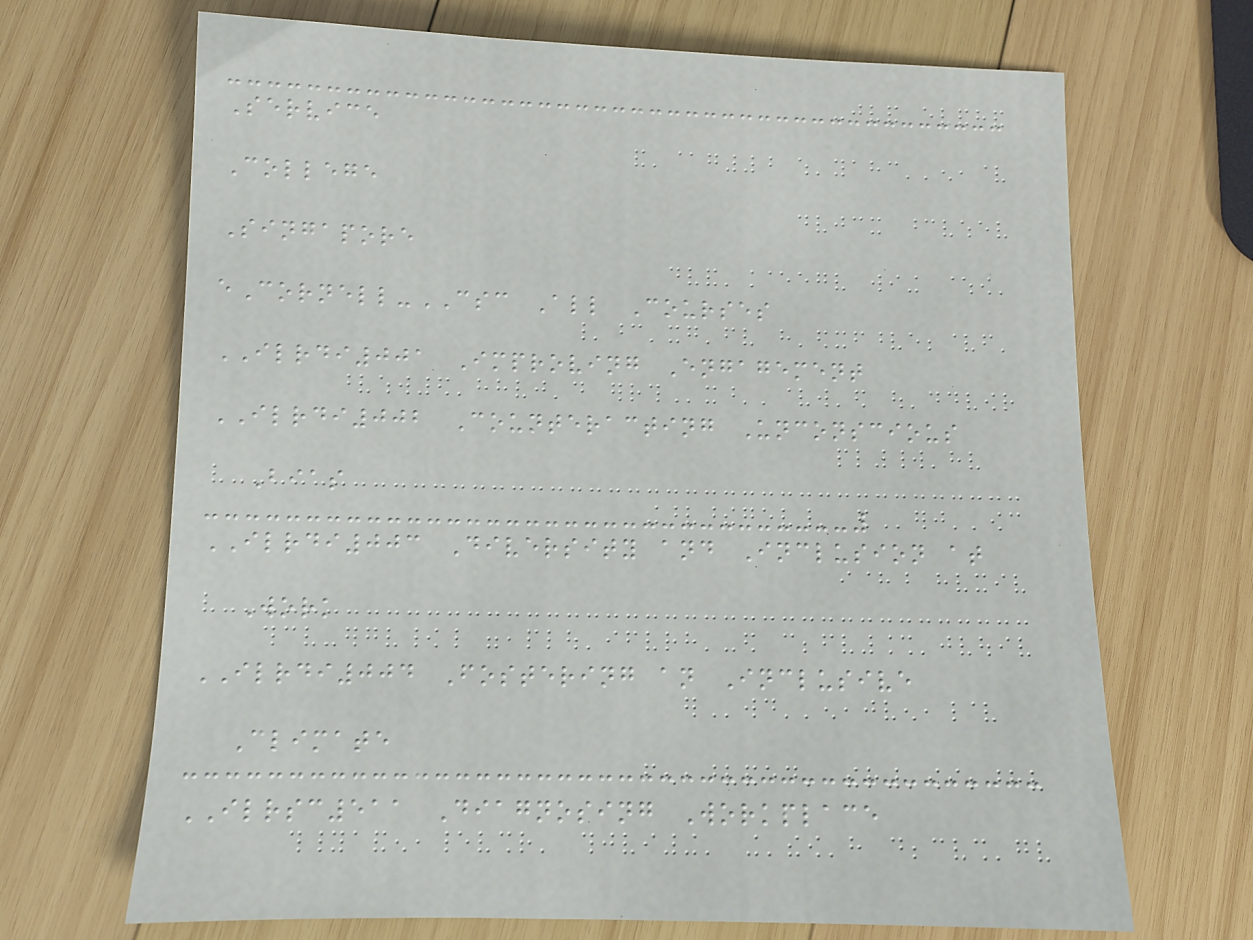Service
College
Singapore
eCornell-CSC All Courses
ILRDI001 Improving Engagement
ILRDI002 Counteracting Unconscious
Bias
ILRDI003 Diversity and Inclusion at
Work
ILRDI004 Fostering an Inclusive
Climate
ILRSC511 Diagnosing Workplace
